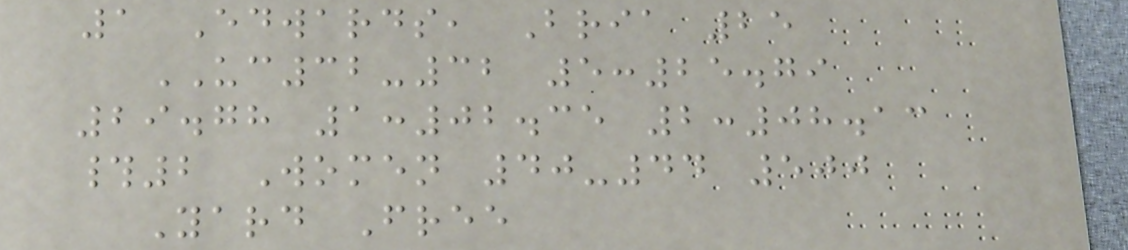1 Edwards, Bria 25
UC32-32 5:25.79
29.78 1:02.35 2:08.13
#2 Women 40-44 500
Yard Free
